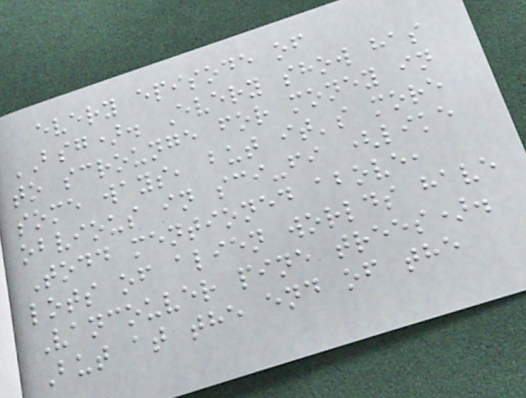every episode of
BSG). Every show has
to scrounge for money in
some ways, but it's more
obvious in sci-fi (like
Todd mentioned above,
lots of alien worlds have
Vancouver pine trees).
But at the end of the
